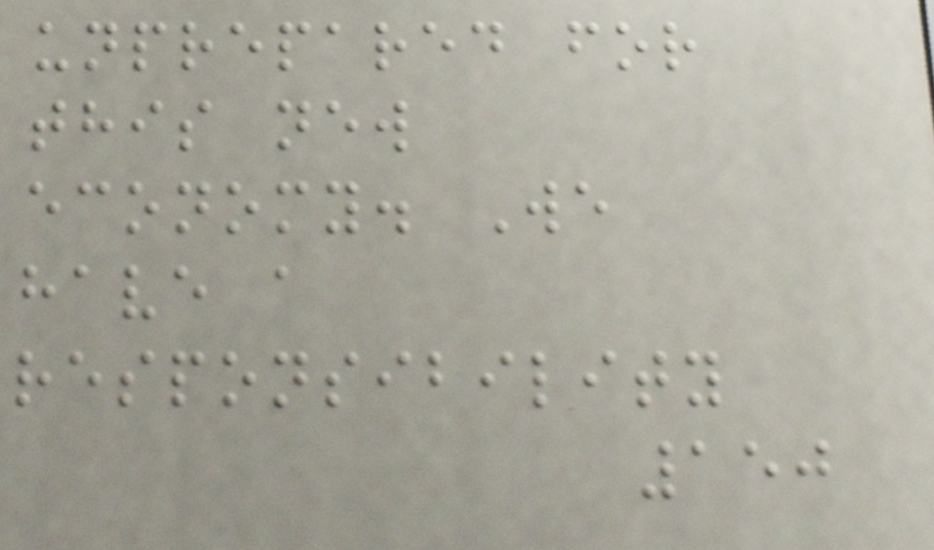unprepared for
this new
economy. We
have a
responsibility
150
